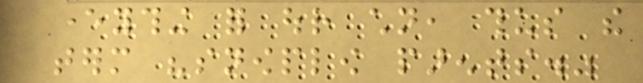everything for our children, thus the
term "snowplow parents."
